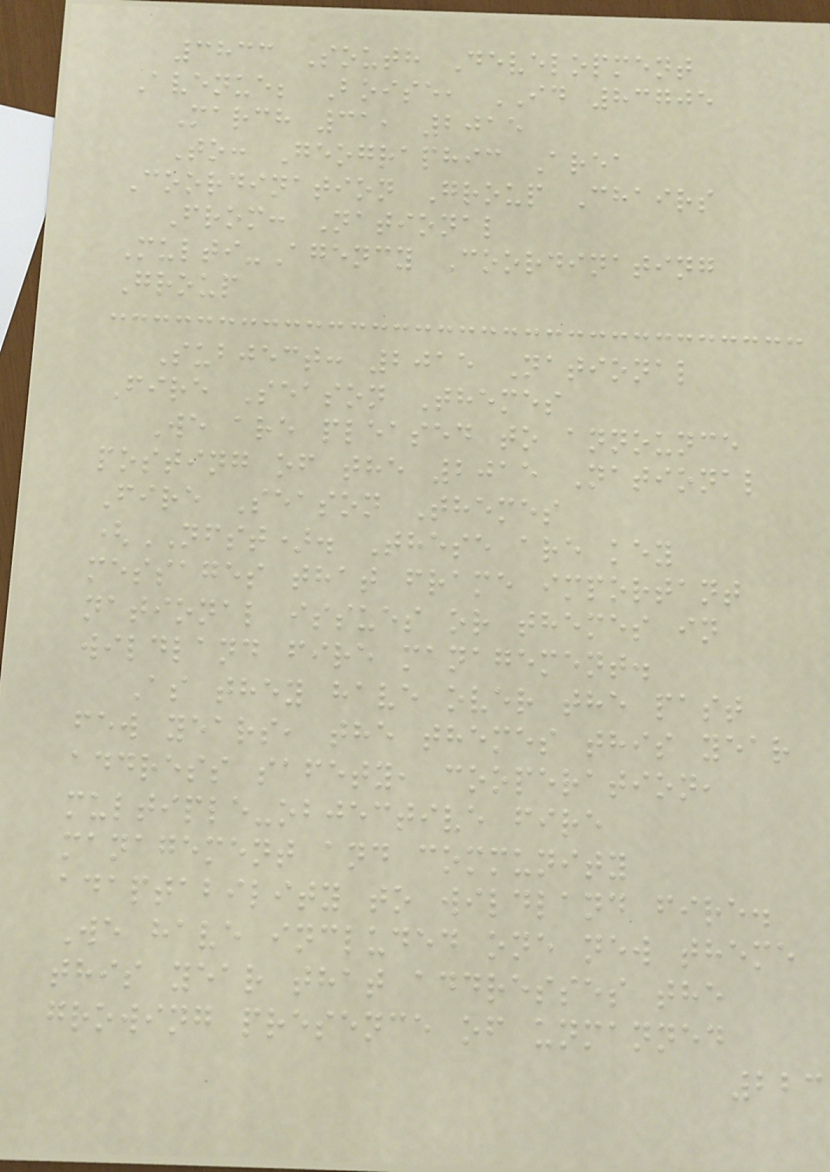3833 South Development
Avenue; Boise, ID 83705
March 31, 2015
To: Geographic Area
Coordination Group Chairs
From: National
Multi-Agency Coordinating
Group
Subject: 2015 National
Fire Season Themes
We are pleased to announce
posting of the 2015 National
Fire Season Themes
(NFST). These are key
messages that frame important
national issues or themes in
wildland fire management.
As they have over the past
few years, the themes this year
address safety, cooperation,
multiple-objective fire
management and community
adaptability to wildland fire.
We have included one new theme
this year that addresses the
growing presence of unmanned
223
